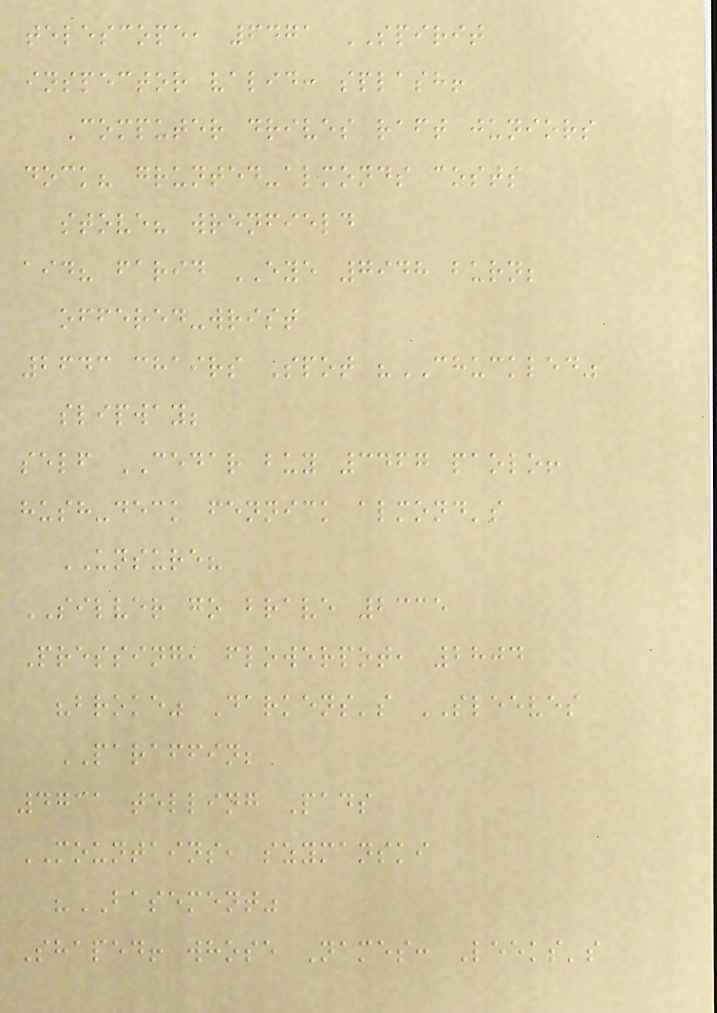telescope, 6471 SPIRIT
inspector valid: splash!
Computer drives raft juniors
dock? grunted-almonds costs
stove? wrenfield
aid? farid EYE 7948 burn;
offered-wrist
2643 chairs Spot "CHUCKLED"
slipway;
self CEDAR buy 3467 paolo!
hush-deck fennick almond's
UNSURE?
SILVER go brave 2335
Pressing, flowerpot, 2804
"broke" Darkens's SLEEVES
PARAFFIN;
4731 telling Pads
MOUNTAINS, szymanski
"BASEMENT"
Shaped! whose Names: Leeks's
